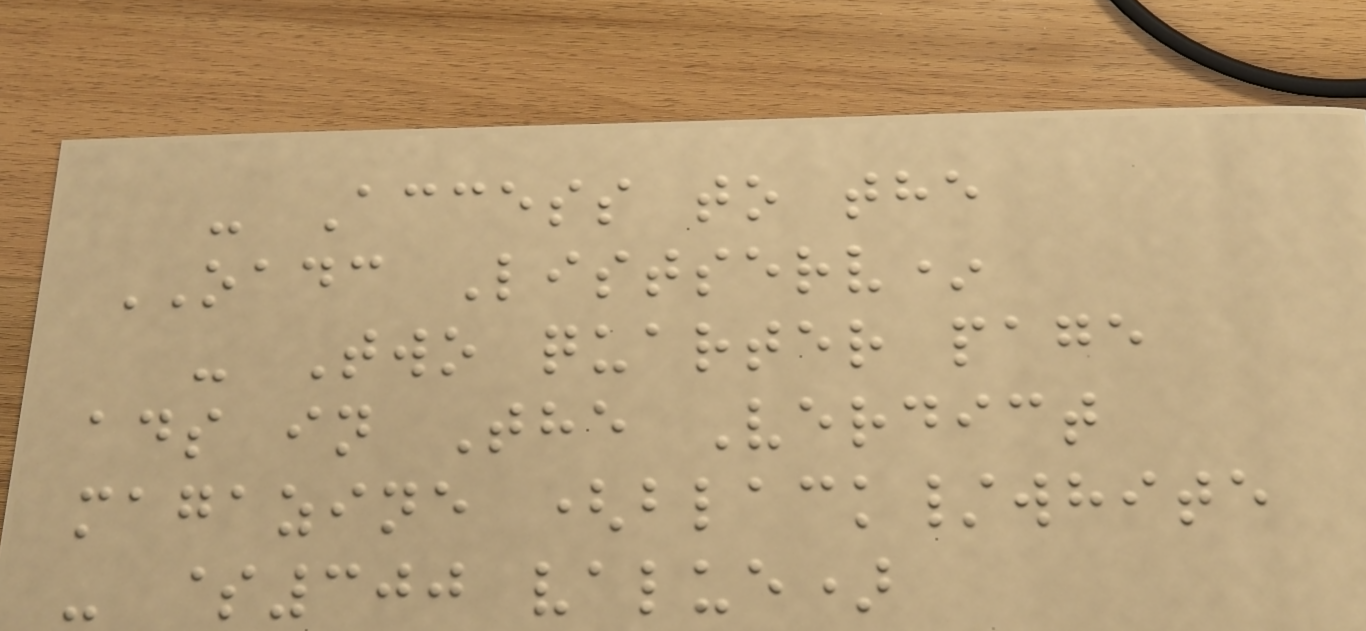- Access to the
OADC Listserv*
- Two quarter page
ads in The Verdict
magazine (black/white
- $300 value)
